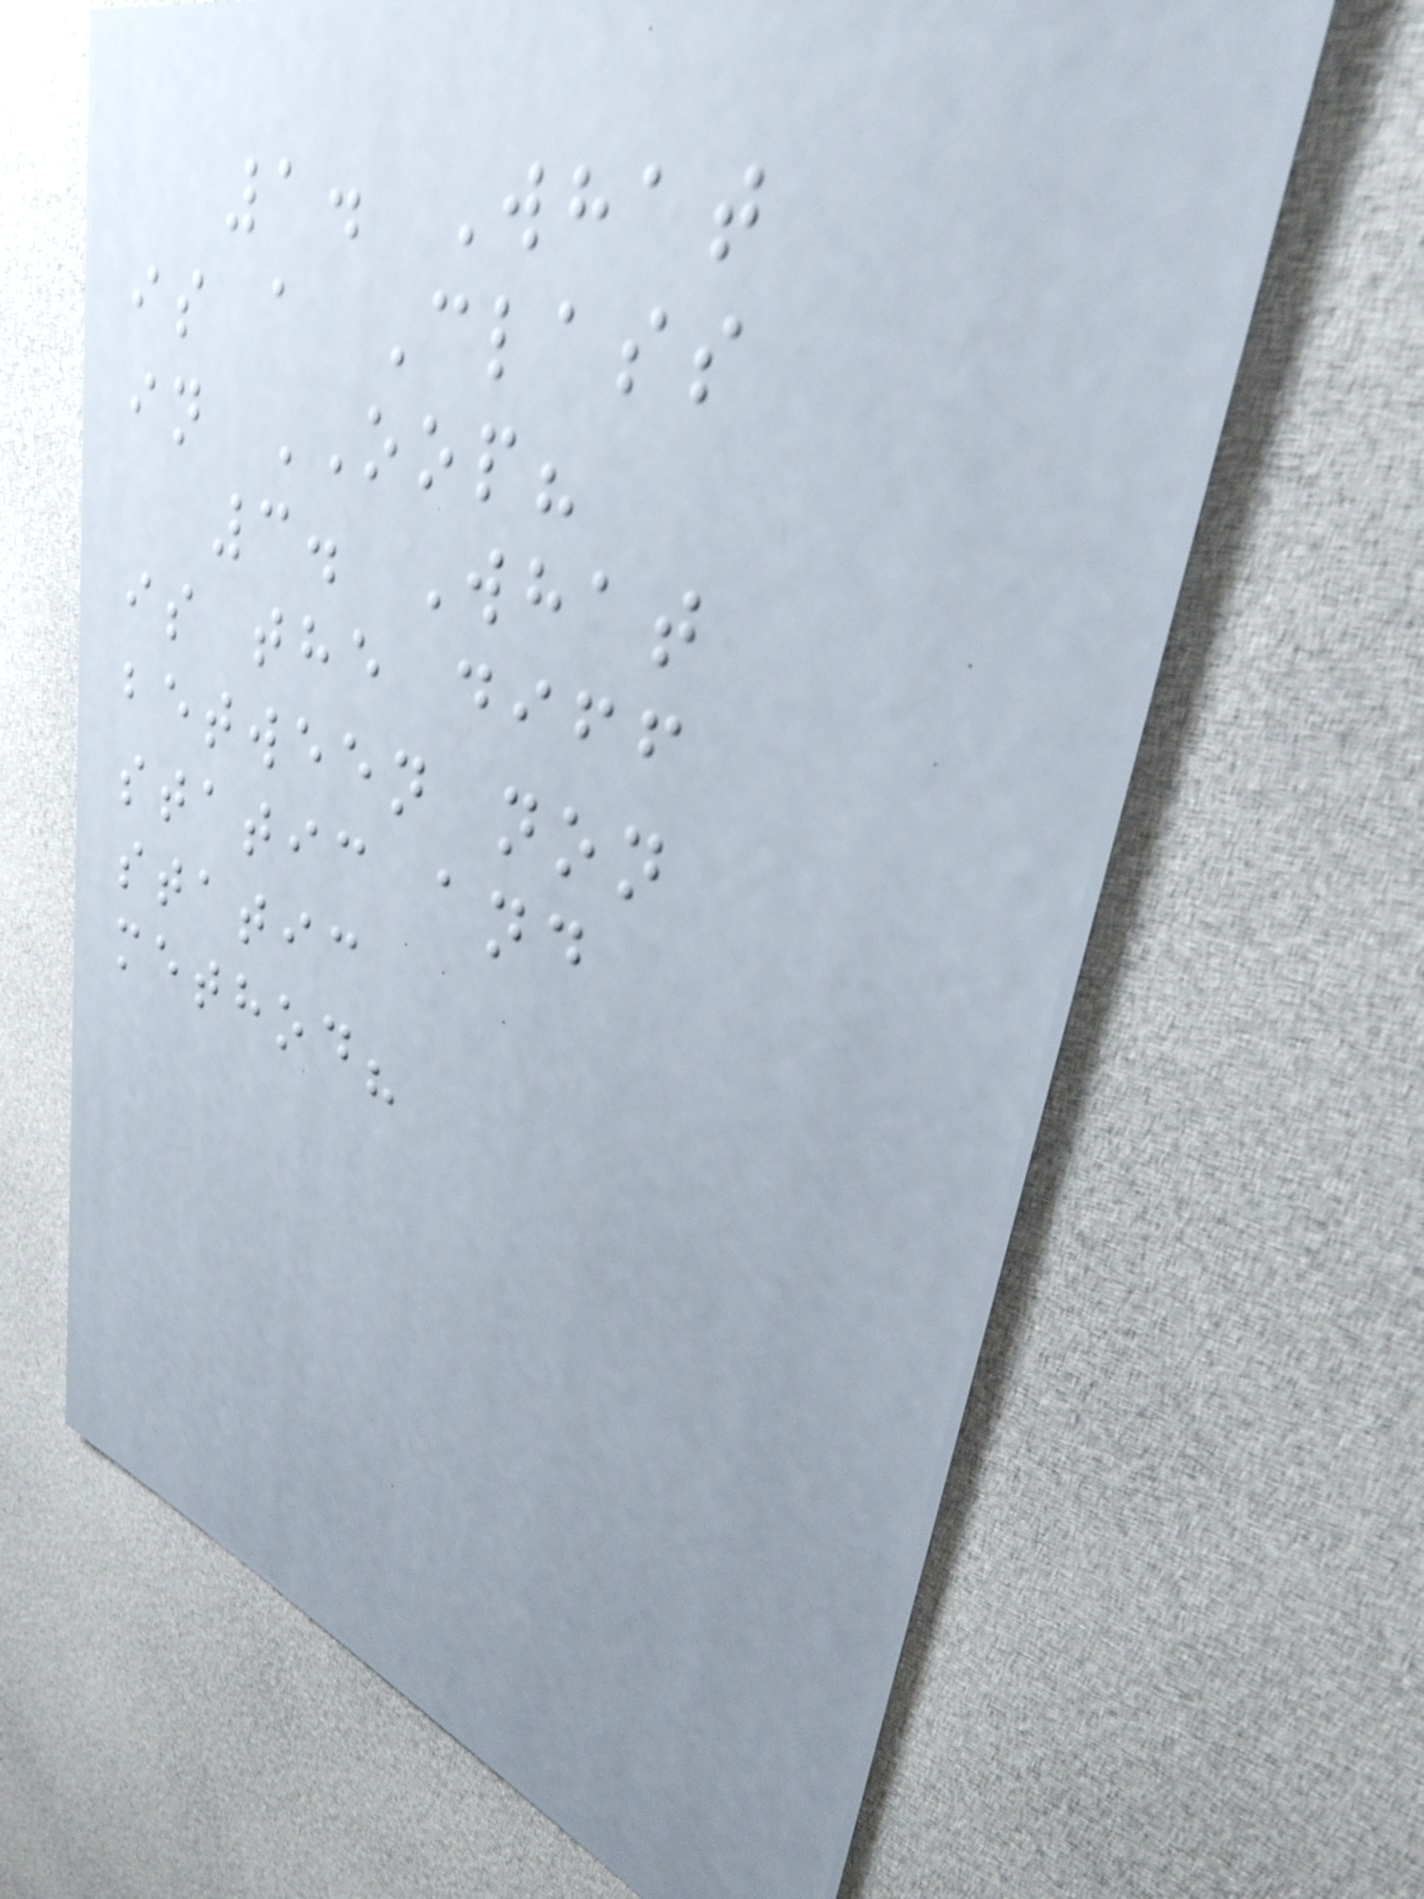1. What
is a Class
in OOP?
3. What
is the diff
between non
static and
static
method?
